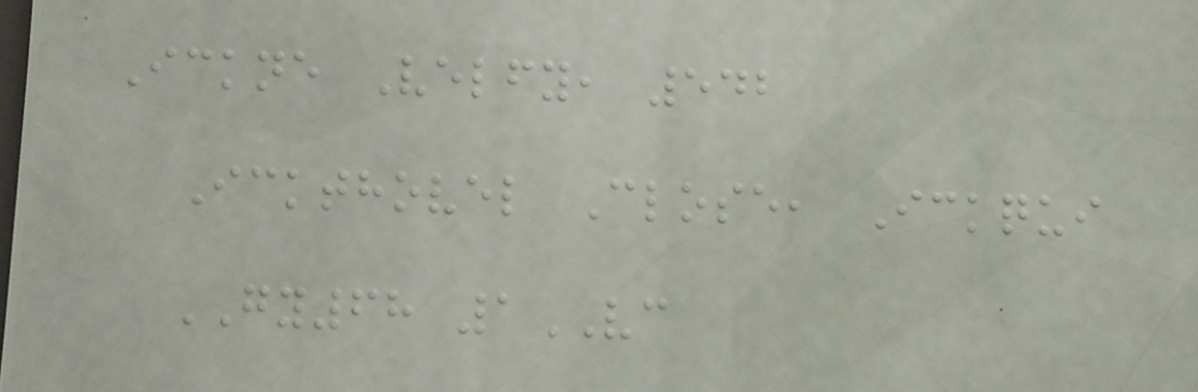Ickne Velfy, 542
Ickthovel Close, Ickqui
GY68 1VC
